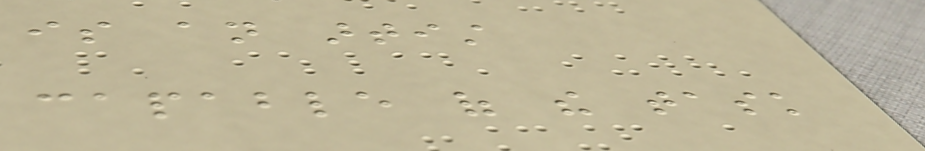is an artist
capable of the task
